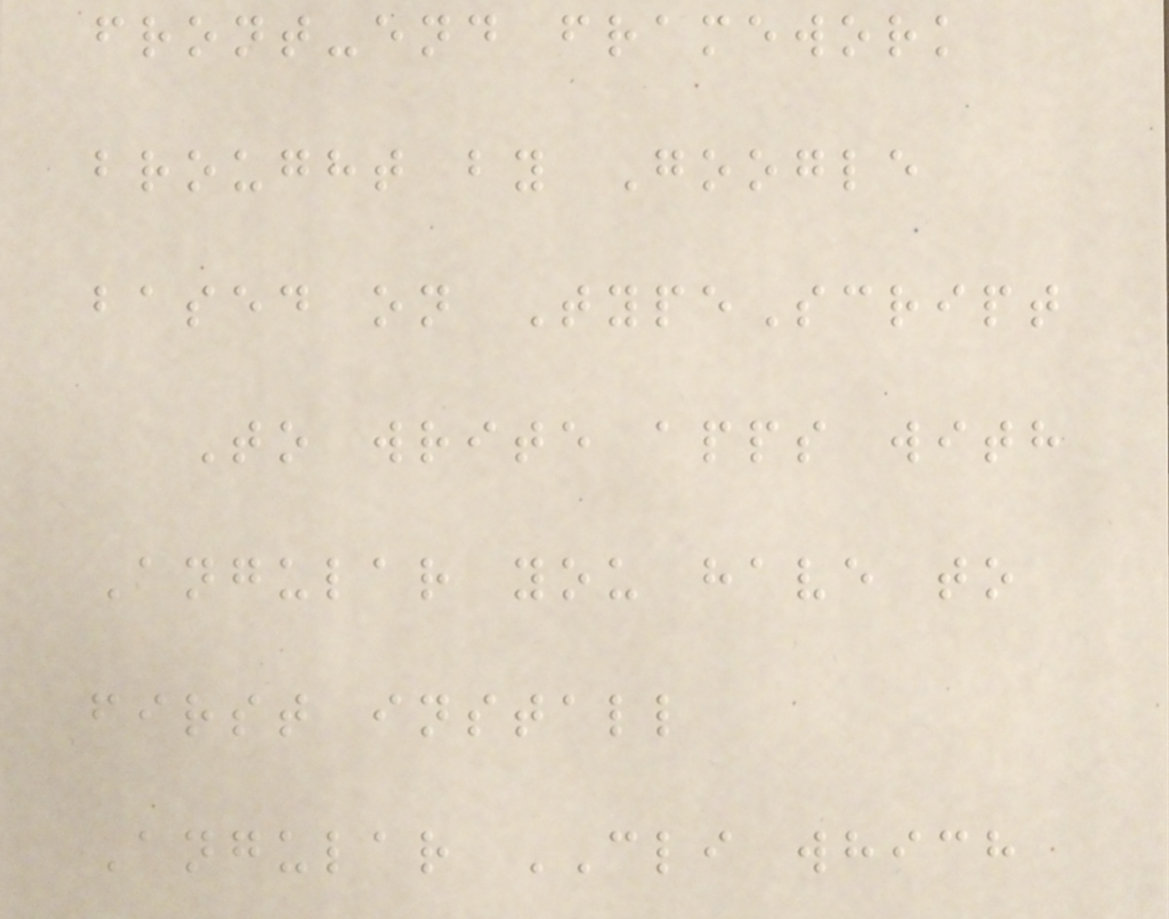front-end framework
brought by Google
based on TypeScript
To write apps with
Angular you have to
first install
Angular CLI which
